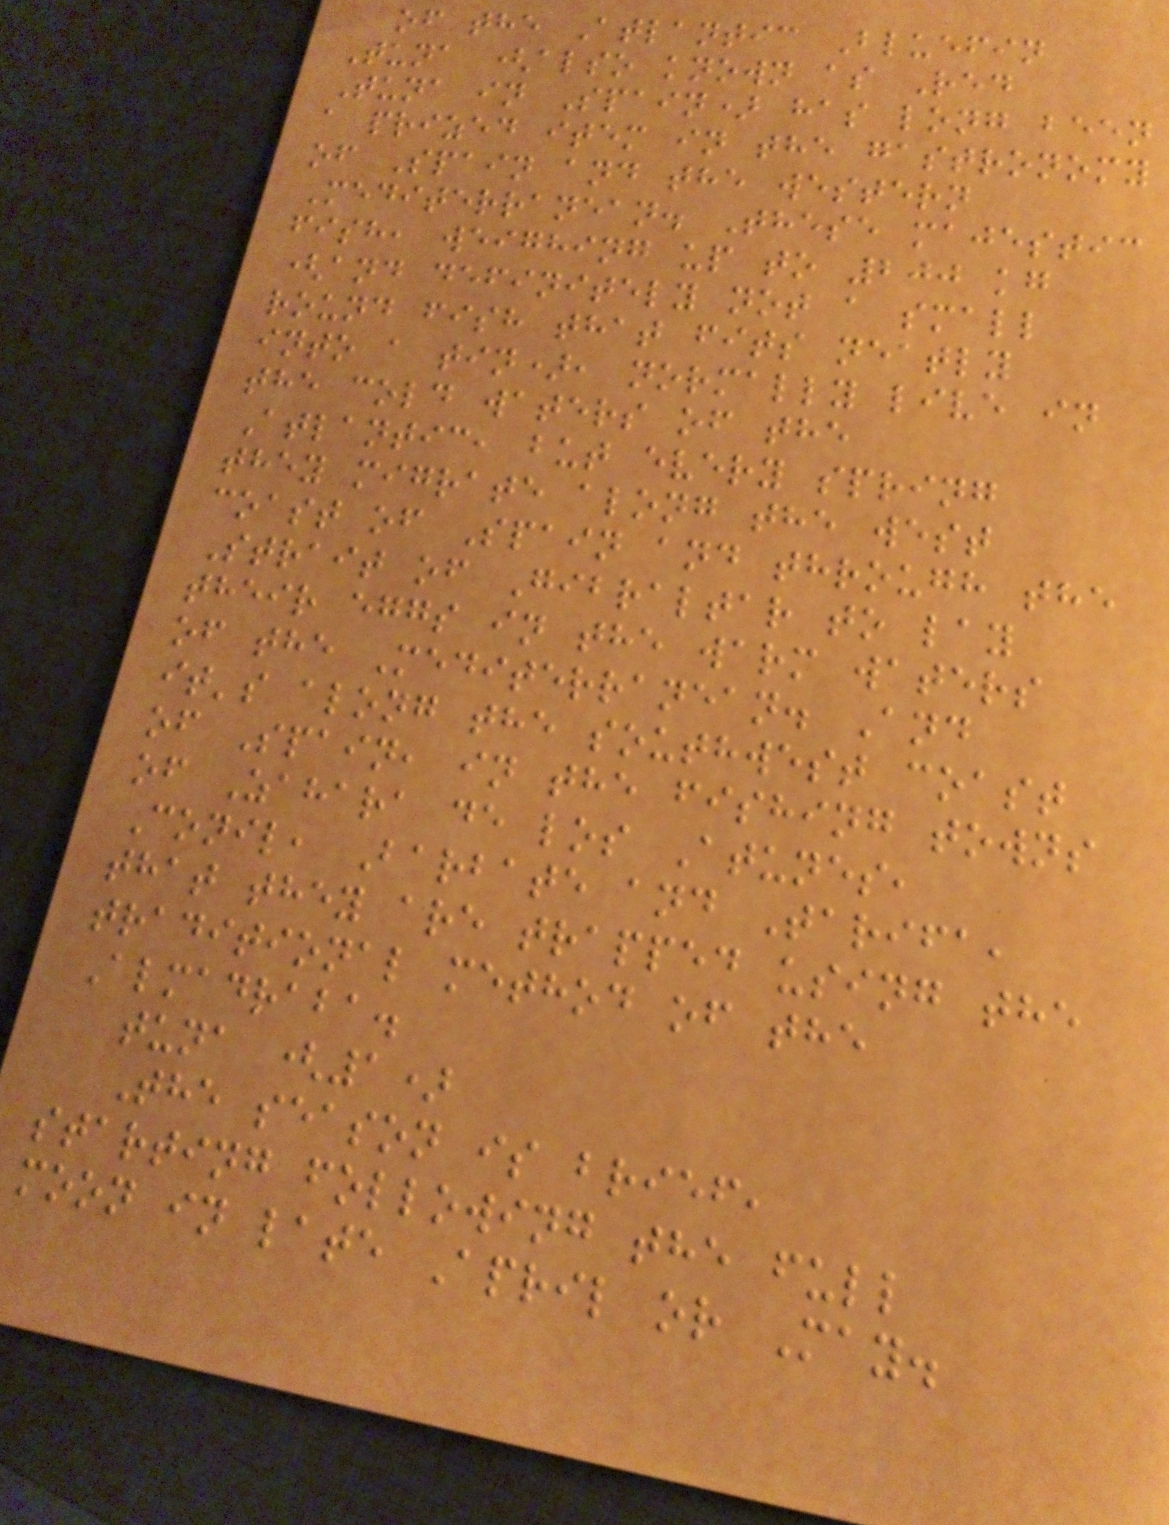of the Atlantic Bluefin
Tuna (also known as Red
Tuna in Spain) has long been
a prized item in the gastronomy
of Spain and the western
Mediterranean. These majestic
fish, weighing up to 200 kg
(and definitely not a small
round fish that fits neatly
into a tin), normally live in
the cold waters of the
Atlantic, but every spring
they migrate along the west
coast of Spain and through the
Strait of Gibraltar to lay
their eggs in the warm waters
of the Mediterranean. And
it's along the southwest coast
of Spain, in the fishing towns
of Zahara de los Atunes,
Conil, Barbate and Tarifa,
that they are trapped using the
traditional method of the
Almadraba.
tuna (1)
The season is brief,
starting following the full
moon in late April or May.
